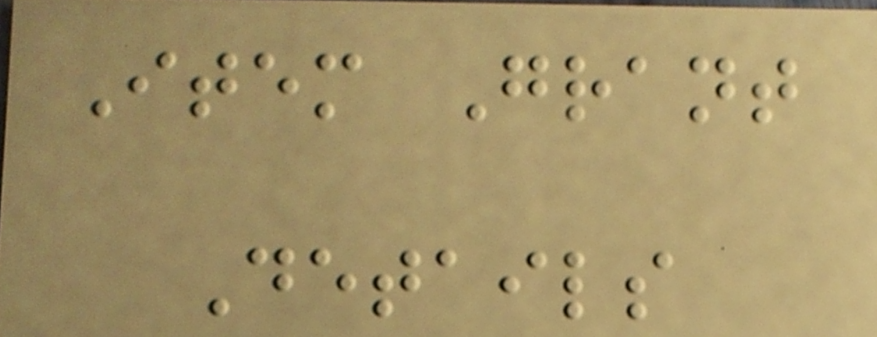Item Grant
Details
